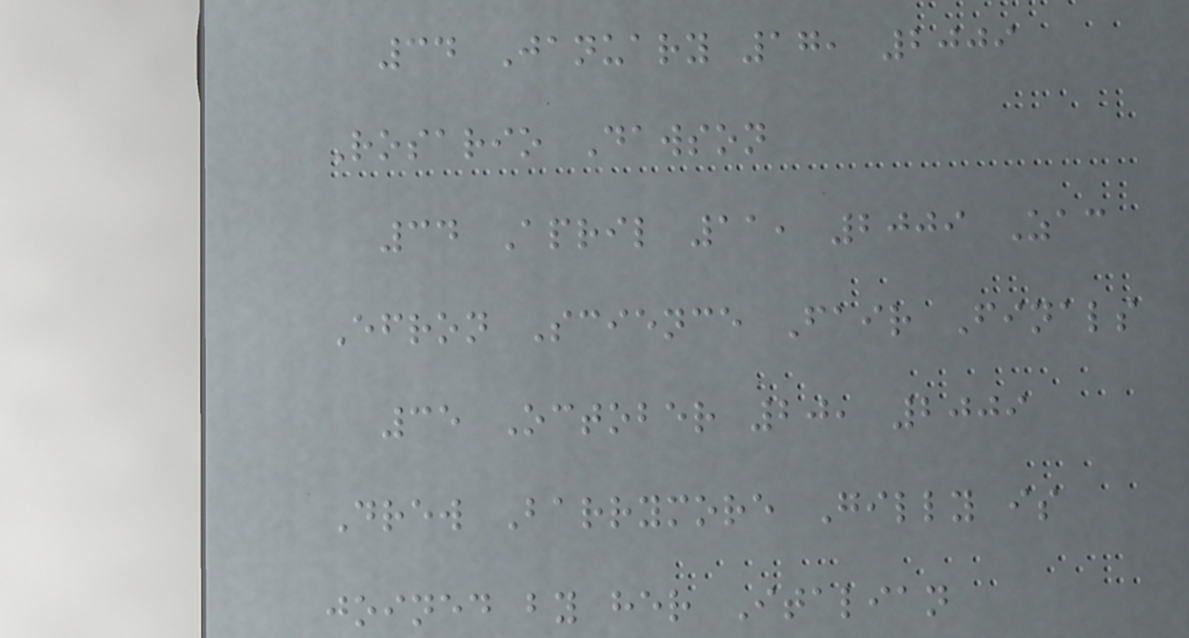34 January 17, 2009
Rosario Dawson
34 April 11, 2009 Zac
Efron Science Fair Finals
35 October 20, 2009
Drew Barrymore Gilly is
joined by her Italian
